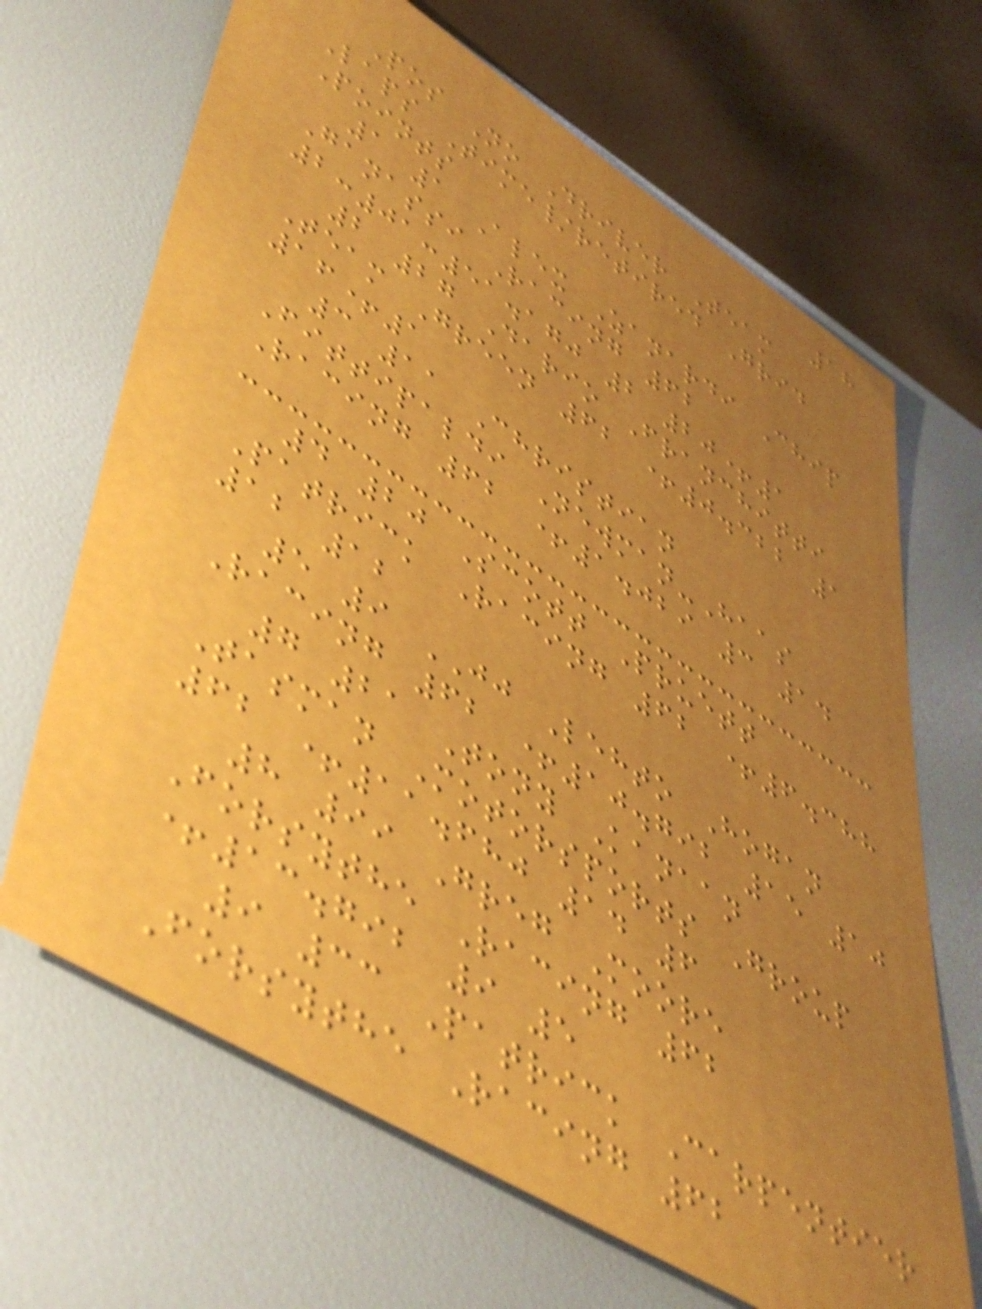18
Pos No Driver Team
Laps Time/retired Grid
Points
1 1 Alex Zanardi Chip
Ganassi Racing 62
2:01:51.170 2 20+1
2 27 Dario Franchitti
Team Green 62 +0.322 1
16+1
3 11 Christian
Fittipaldi Newman-Haas
Racing 62 +1.029 3 14
4 20 Scott Pruett
Patrick Racing 62 +6.388
12 12
5 9 JJ Lehto Hogan
Racing 62 +10.792 15 10
7 21 Tony Kanaan
Tasman Motorsports Group
62 +11.680 14 6
8 99 Greg Moore
Forsythe Racing 62
+13.792 9 5
9 33 Patrick Carpentier
Forsythe Racing 62
